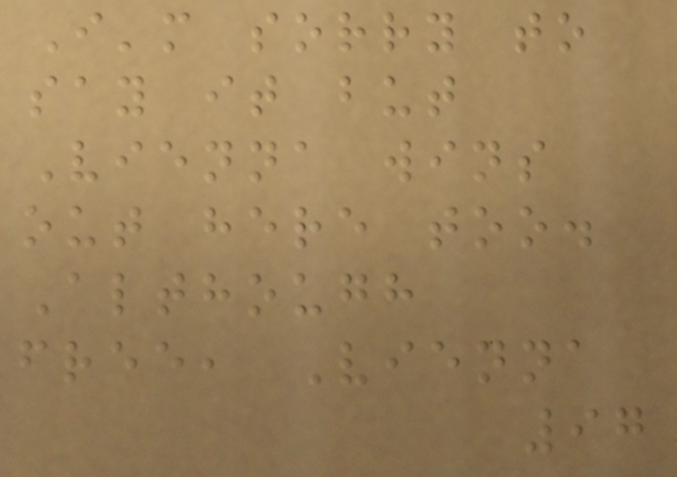I'm sorry to
say it but
Vienna wins
out here too.
Although
free, Vienna
97
